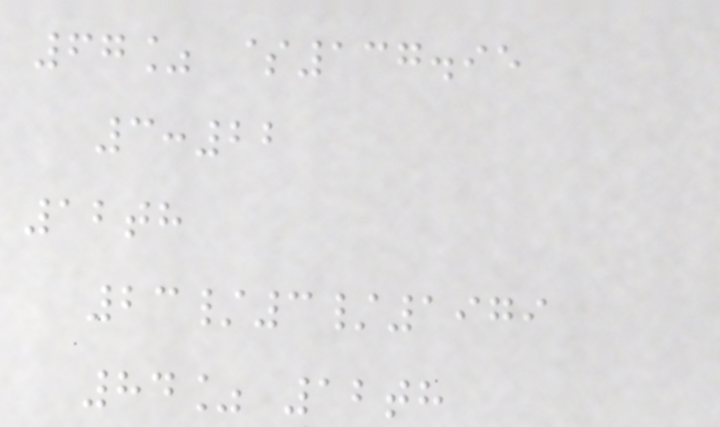67% $137.95
3:22
12th
23/3/1979
84% 12th
